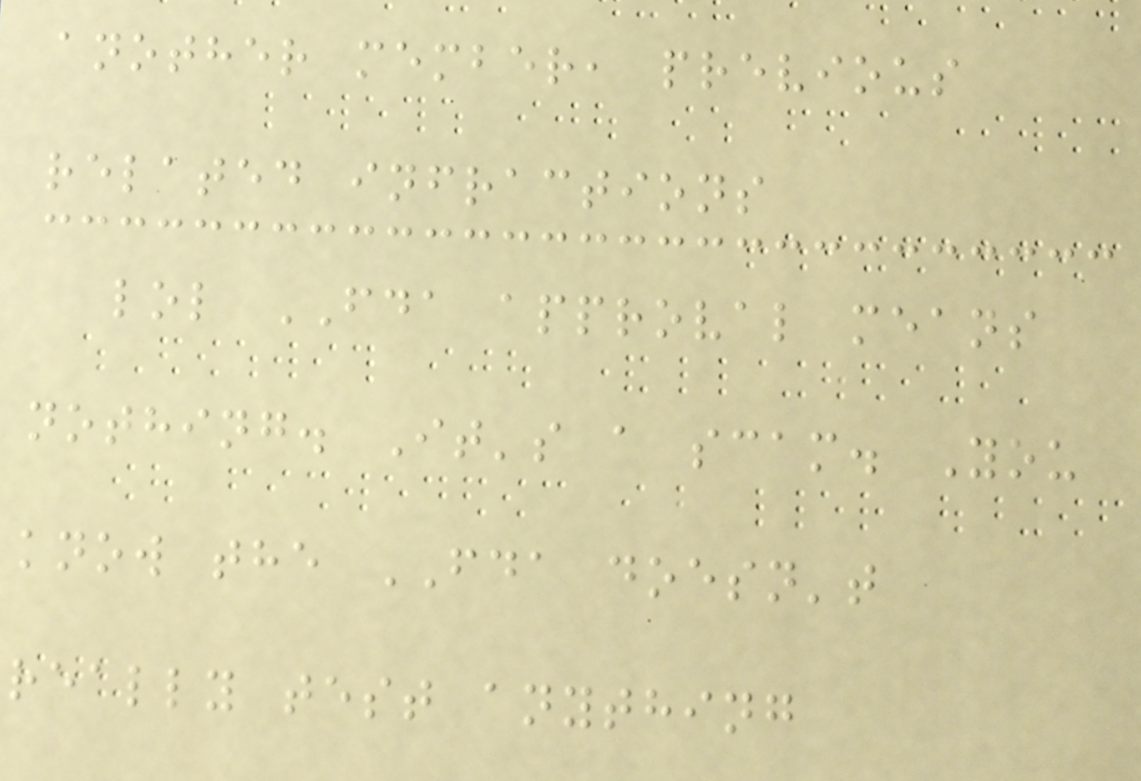another member, previous
related infractions
lol FDA approval means
nothing. It's a scam. You
know the FDA doesn't
really test anything
